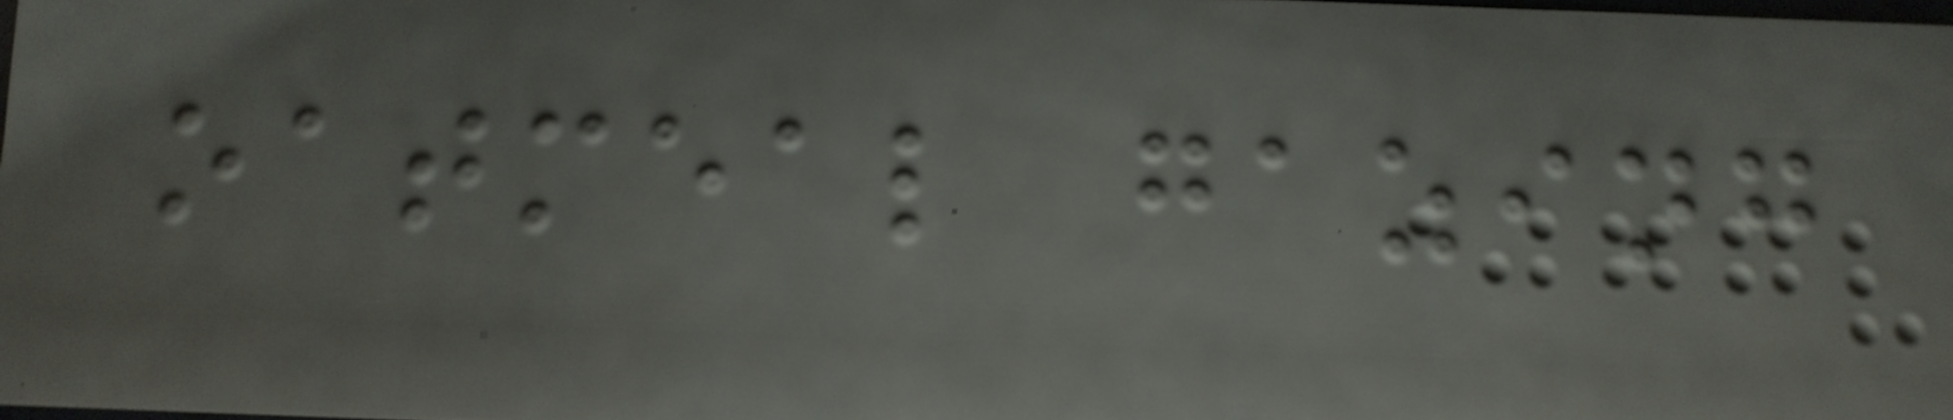oatmeal gazing
